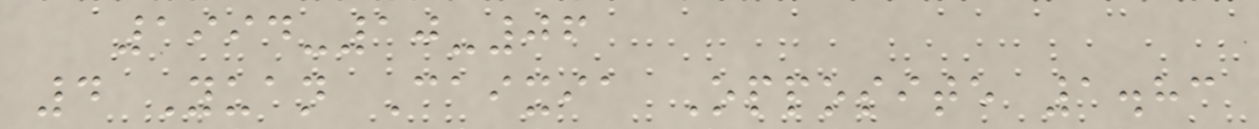1994-10-06
4 Yuan Caixia Opposite 1.83
